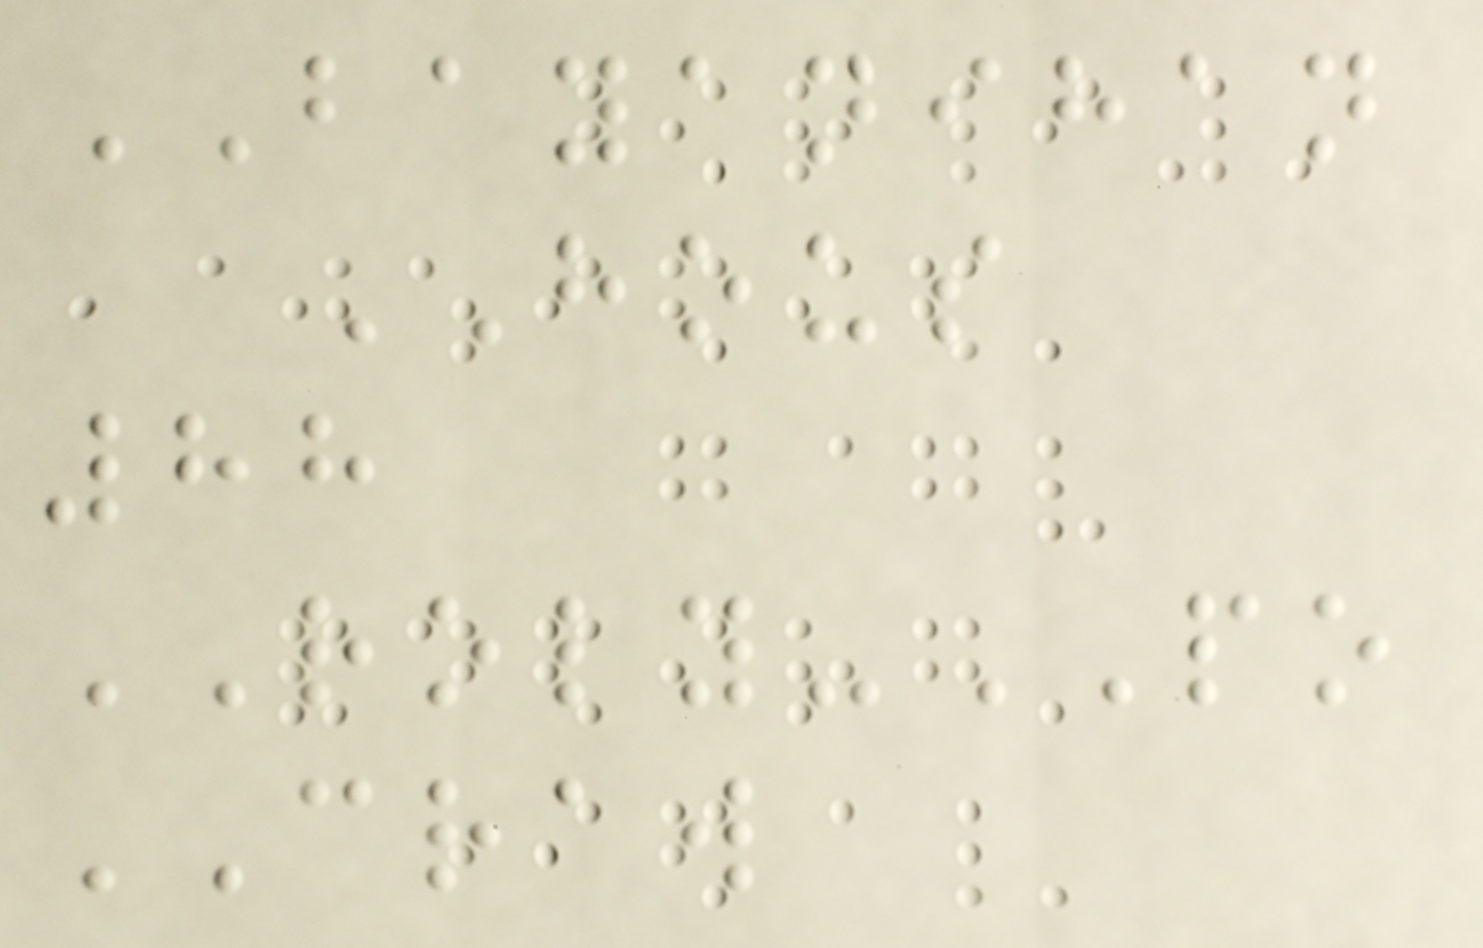BAYANIHAN
HOUS
88
ROLY-PO
CRAW
